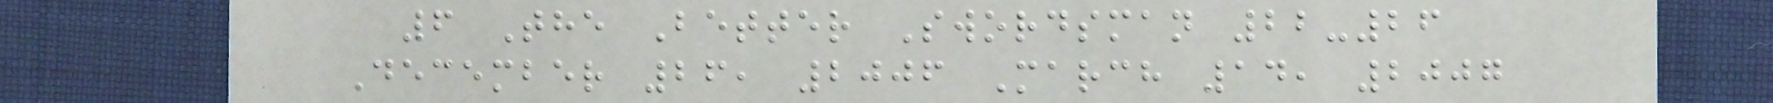6 The Better Swordsman 22-26
December 26, 2006 March 14, 2007
